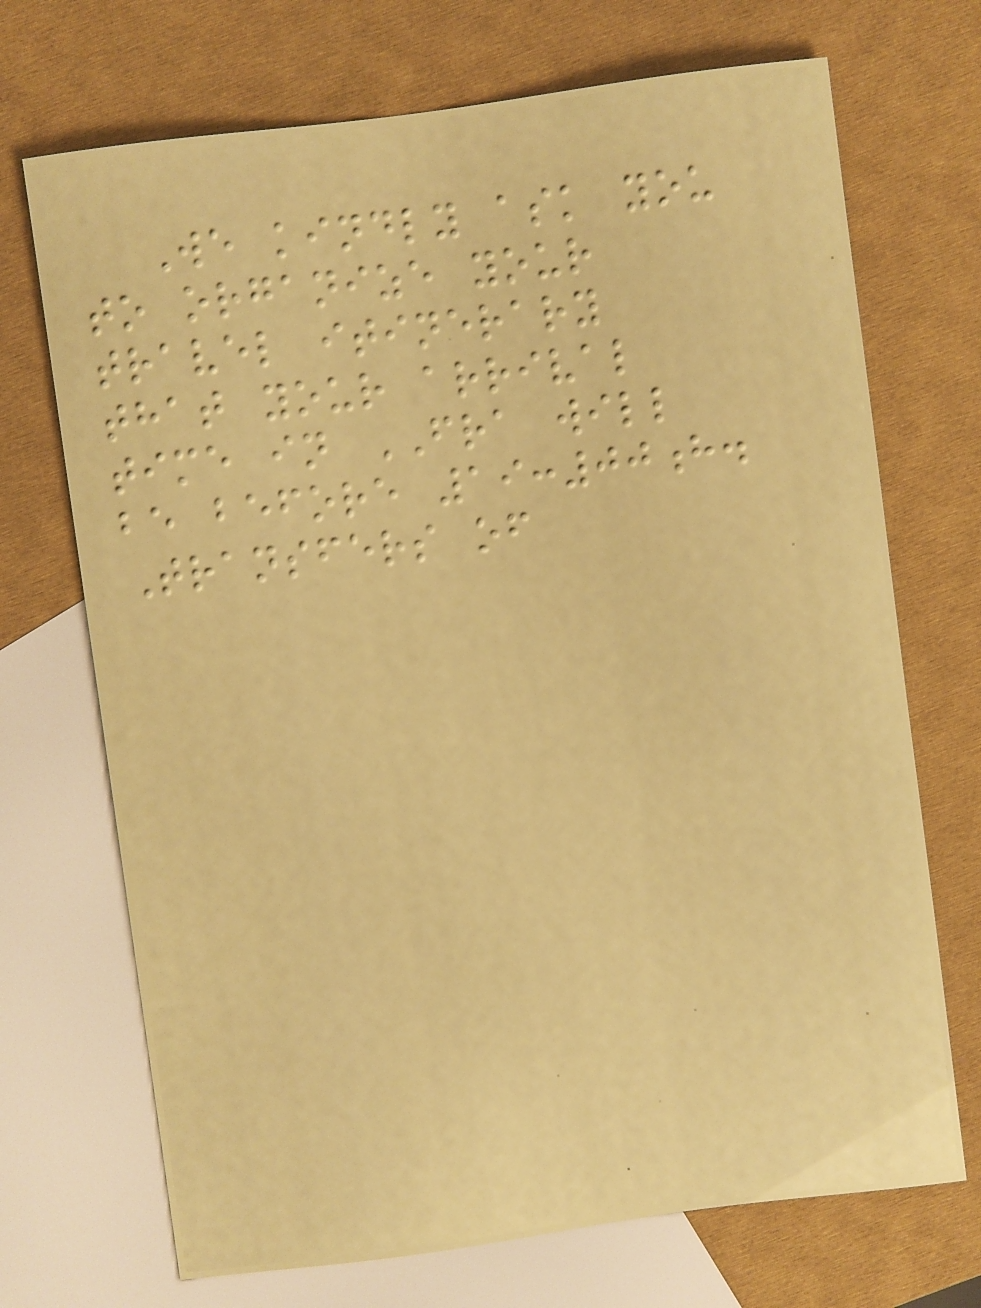We kindly ask you
to organize your
travel itinerary
that your arrival
time in FRA will
be before 19:00h.
Transfers of
